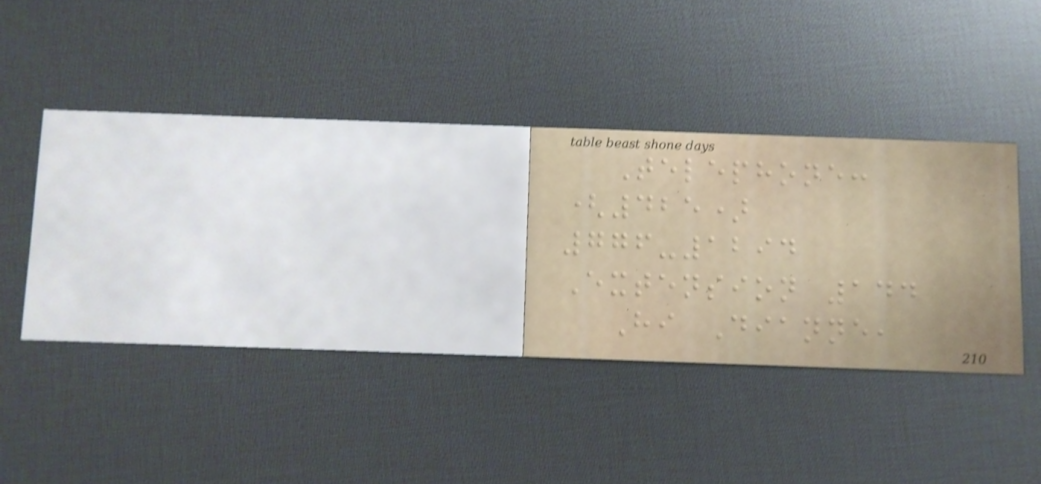Telephone:
(425)
776-1294
Extension 144
Hi Dianne,
